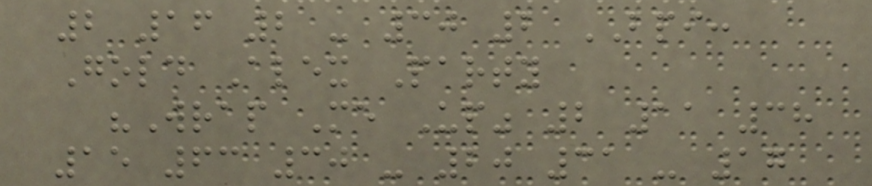2 16 2 - 30 2 BPI:
Gold Alex Party
"Wrap Me Up" 2 11 38
15 63 30 - 20 31 - 17
